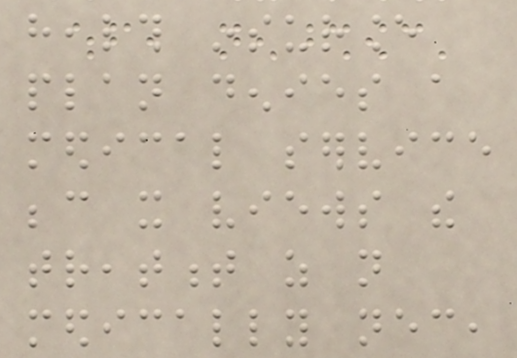health insurance
plan denies a
medical service
because it views the
treatment as not
medically necessary,
